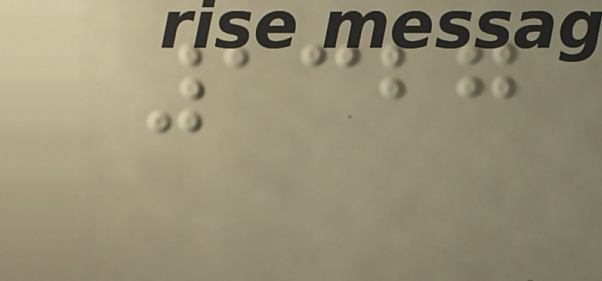1327
